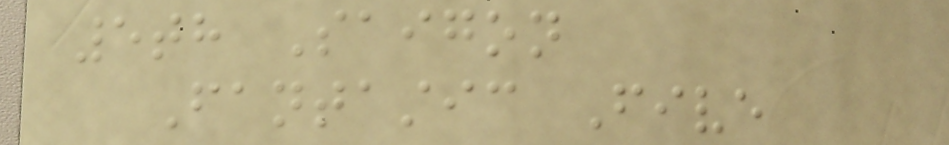5th Saigon
Fantastic Five
